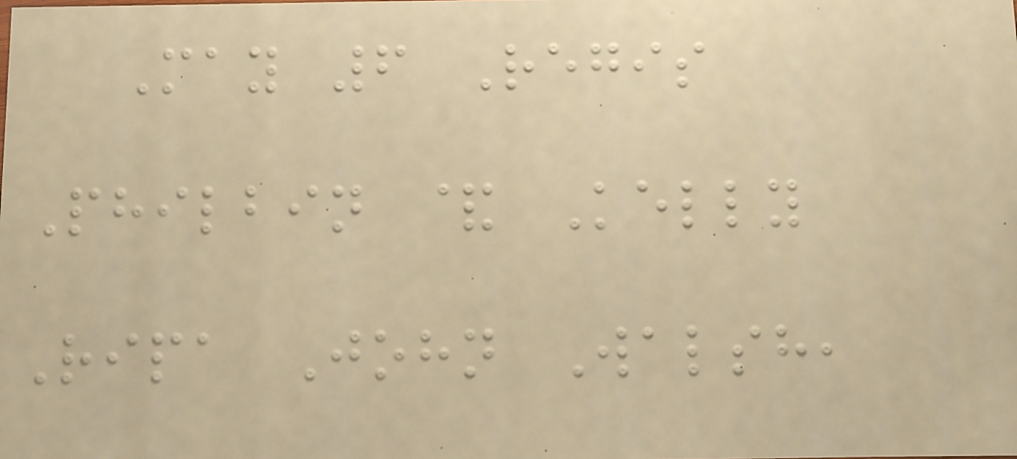May 6 Regis
Philbin & Kelly
Ripa John Walsh,
